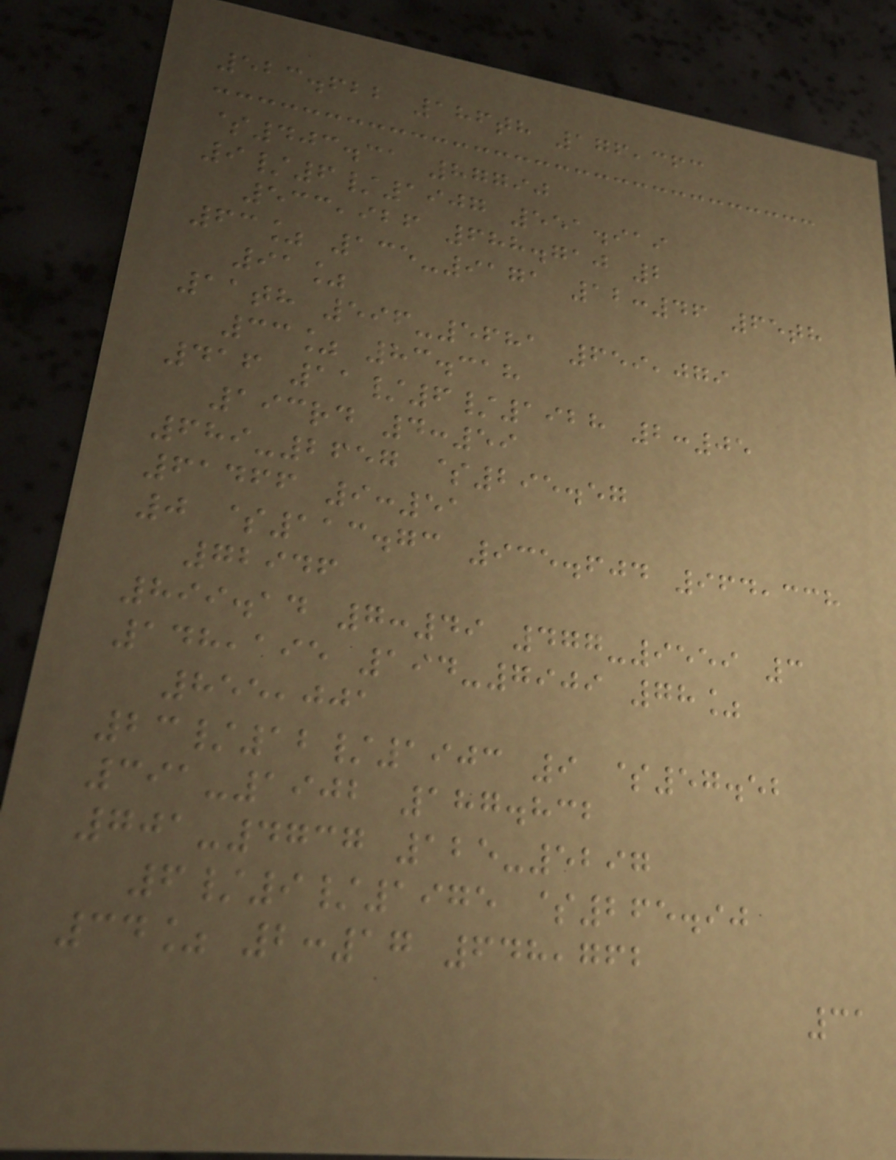523.622 186th 176,363
$403.31 87790
9/6/1907 551.919
533,926 688.710 2
63% 135-9171 12:46 65th
91%
11th 596-5681 659,079
33% 83.318
416 11/6/1928 2:05
193rd 4:59
689-2657 $295.57
61466 9:51
0 $113.73 935.604 964,338
72946
899.14 7:49 477-9559 3
148,195 194-7909 78%
855,001
23/12/1903 9 $57.52
391-1902 187.832
701-4737 125-5297
6/9/1975 $265.90
34% 2:17 648,762
31
